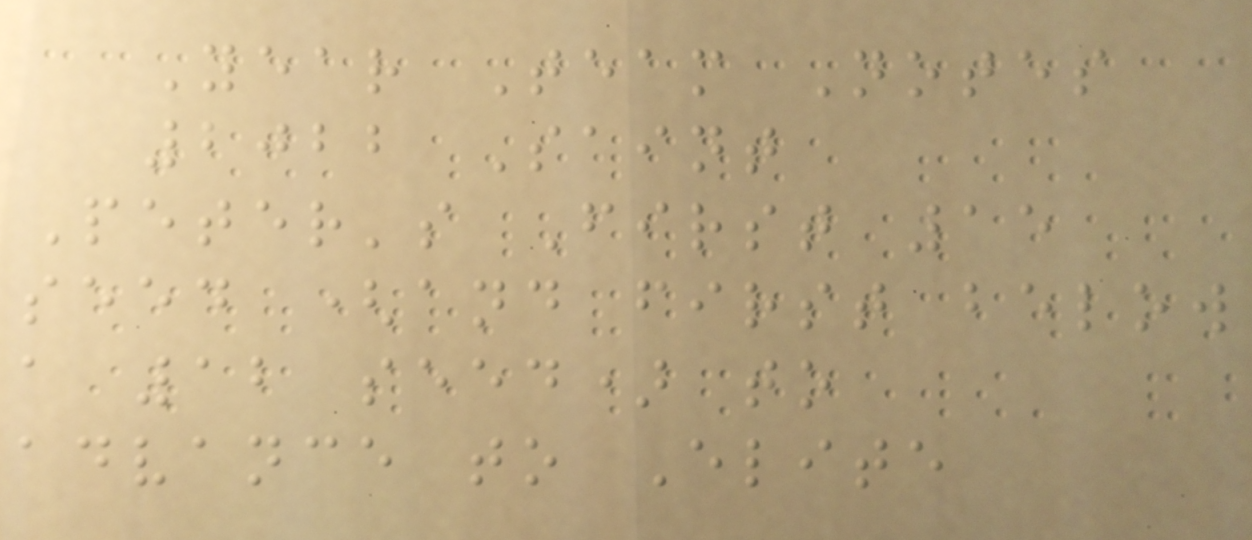Year Team Notes
2022 Saint
Peter's First 15
seed (and first below
a 12 seed) to
advance to Elite
